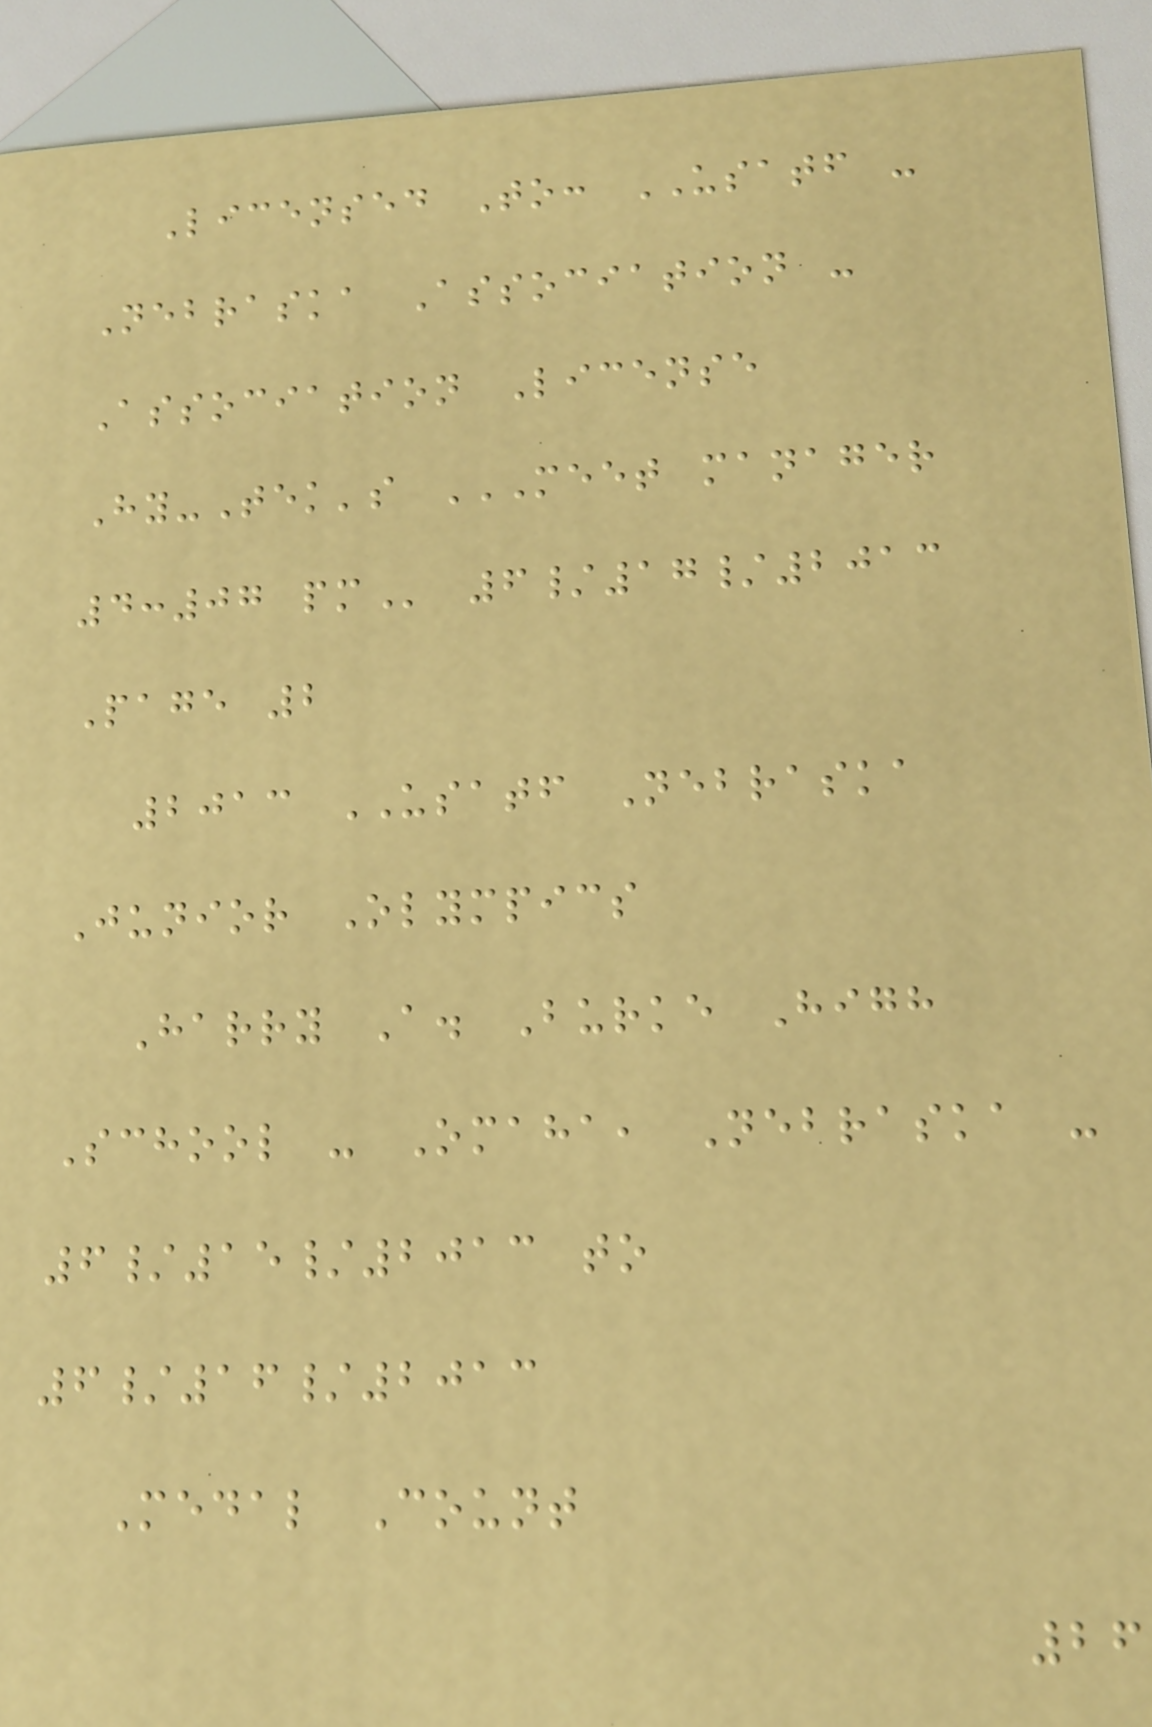Licensed To: USATF -
Nebraska Association -
Association License
Hy-Tek's MEET MANAGER
4:07 PM 6/17/2013
Page 2
2013 USATF Nebraska
Junior Olympics
Harry A. Burke High
School - Omaha, Nebraska -
6/15/2013 to
6/16/2013
Medal Count
26
